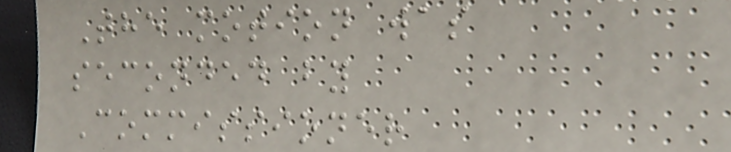The motion was
seconded by
Commissioner
